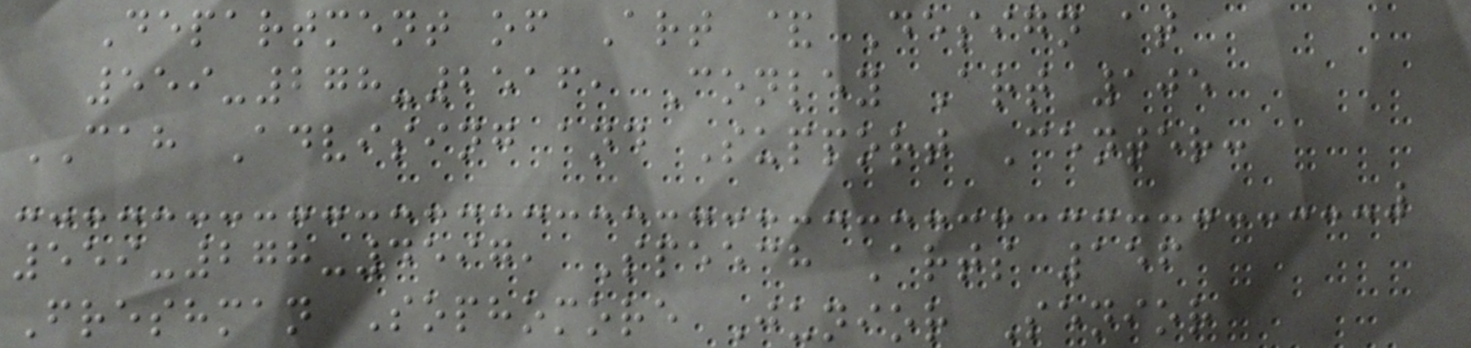Department of Art & Design at
559-278-2516, Conley Art 105
CAH Advising and Support Center:
559-278-4597, Speech Arts 156
Freshman Sophomore Junior Senior
